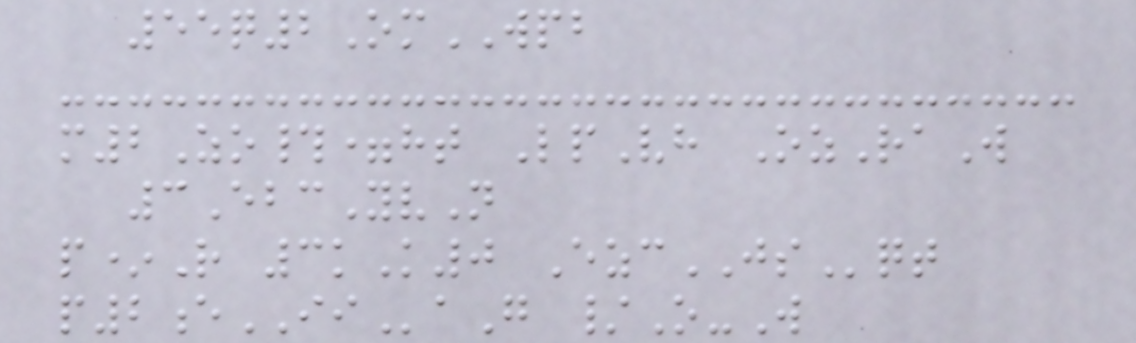55q2OmWPB
m2Zo#=ht LpVh OzRaW
3EbcYvN
p*R 3kK0 EzcJSqt
p2eIIaG /O-W
